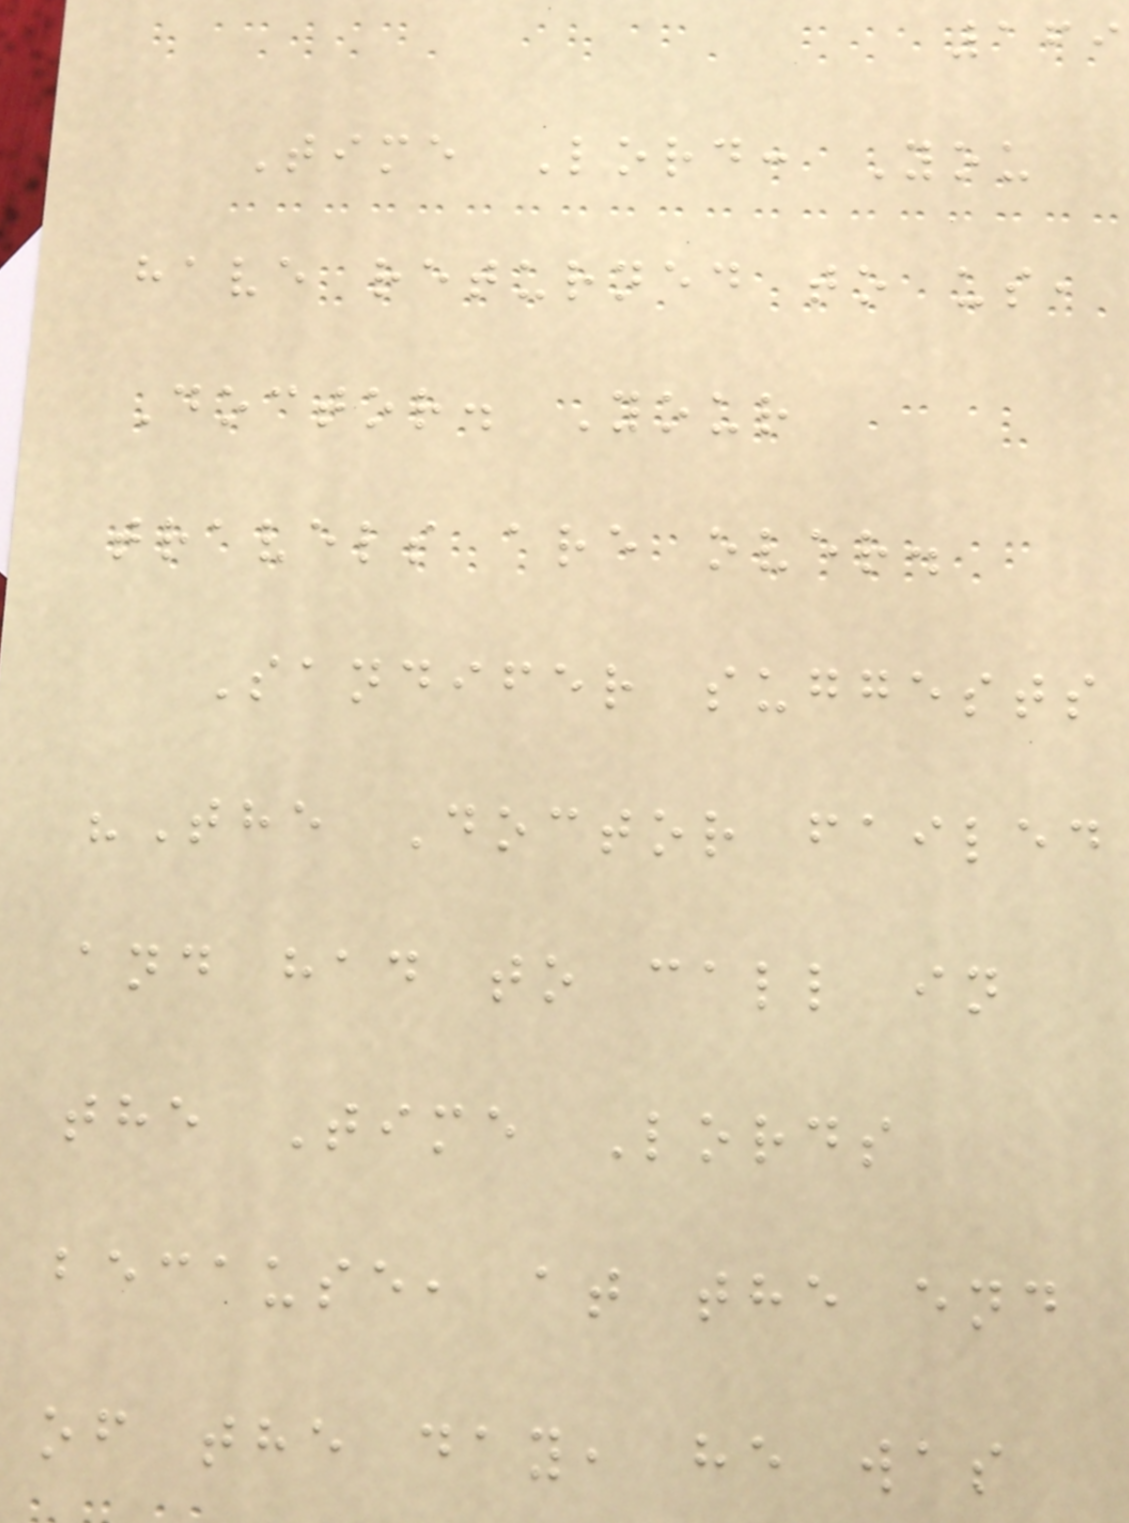169
Time Lord: You
have returned to us,
Doctor. Your
travels are over.
Sandifer suggests
"The Doctor failed
and had to call in
the Time Lords
because, at the end
of the day, he was
